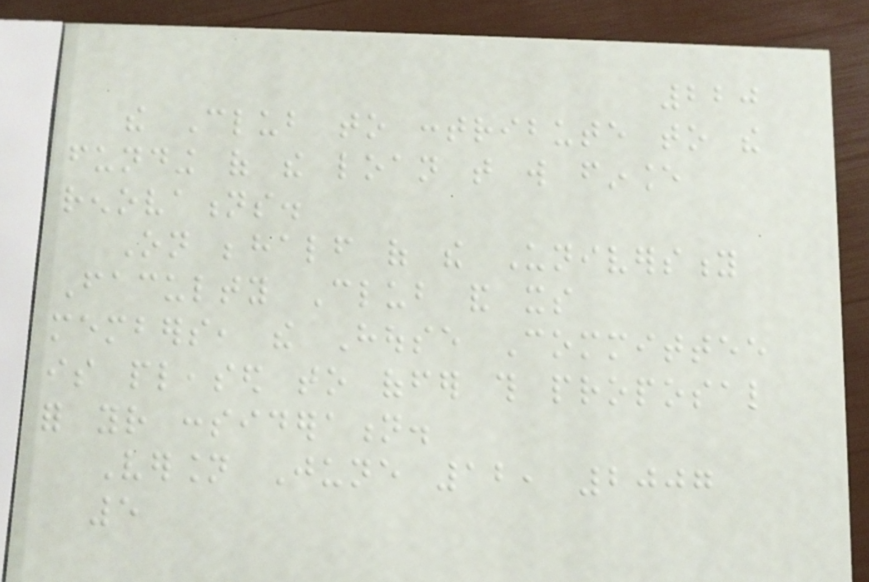220
the Club to contribute to the
funding of the loan that will finance
renovations.
On behalf of the University
Faculty Club and its
members, the House Committee
is pleased to offer this proposal
for your consideration.
Version June 12, 2007
5
